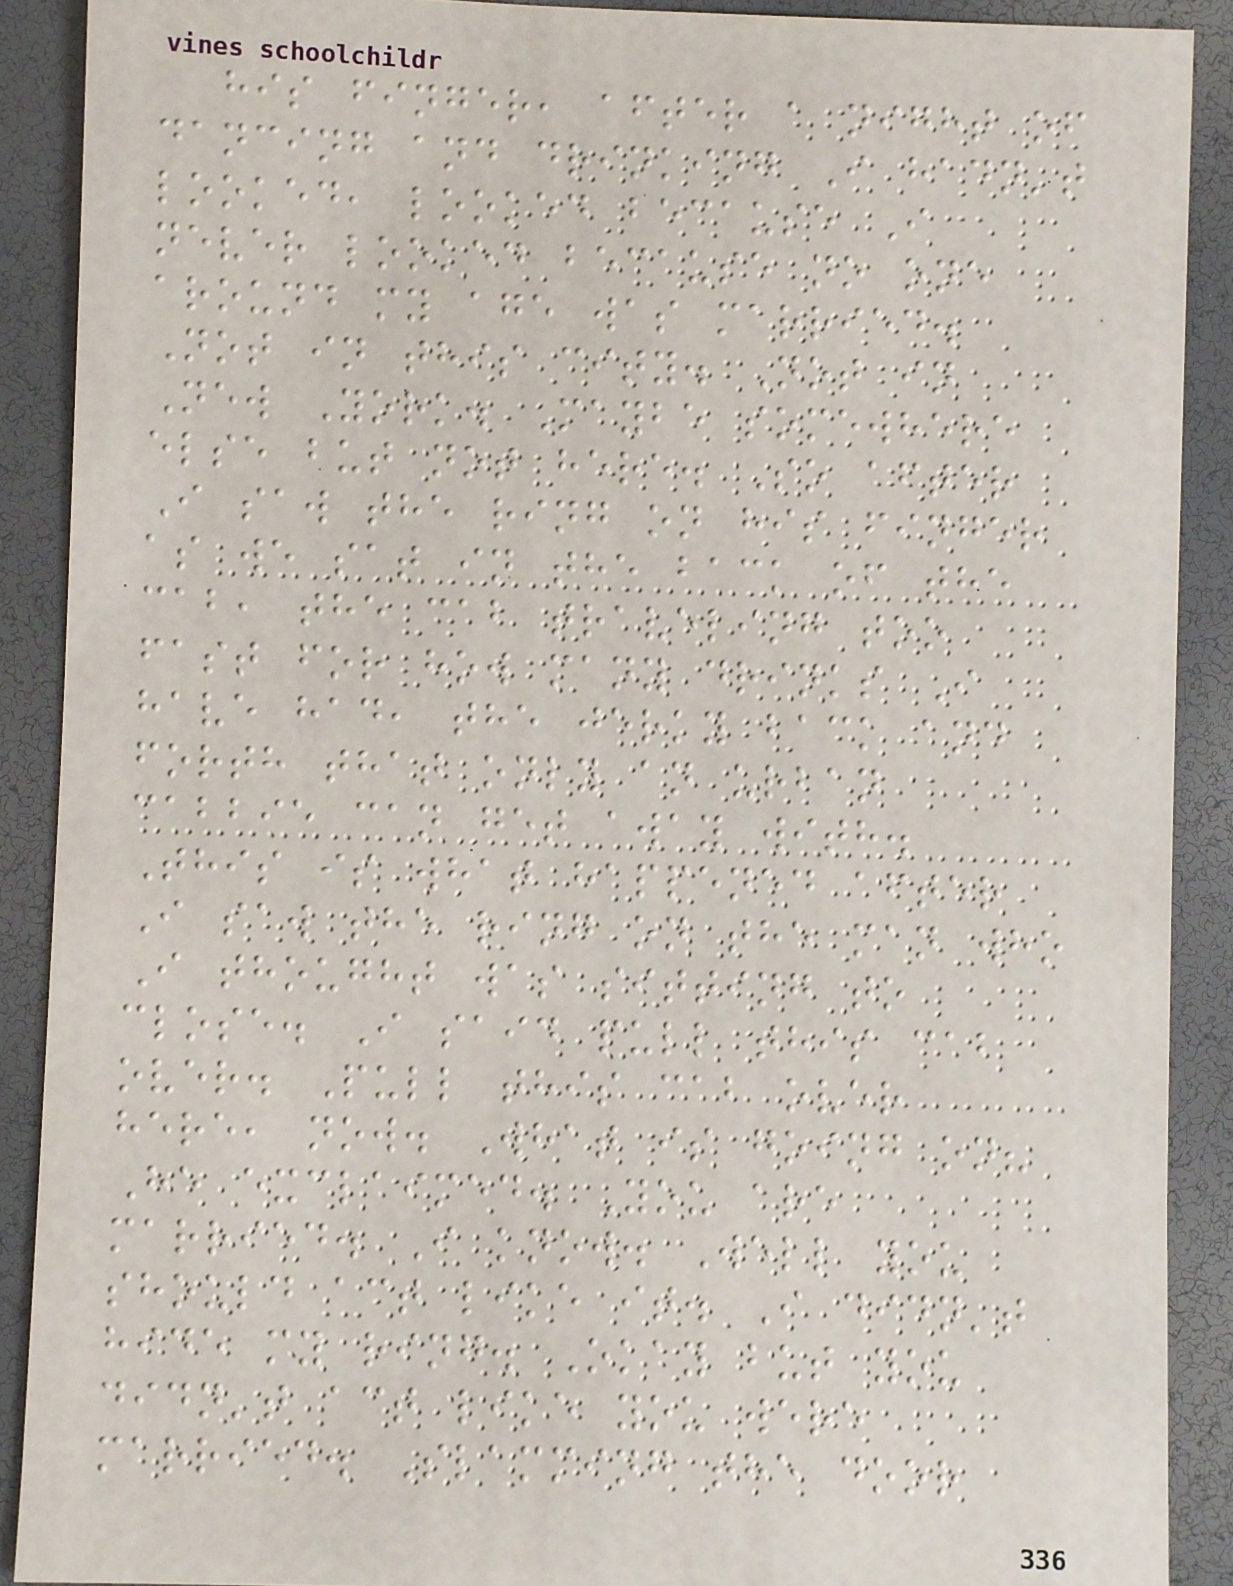his finger, after a night of
dancing and drinking I hadn't
looked, looked because I
never looked because no one
around my age was married.
Not in this city. Not in
New York. Maybe somewhere
else but not here. So after
I saw the ring on his finger
as we sat in the back of the
cab, the cab traveling too
fast for how many drinks I
have had, the jerky back and
forth that only an urban
cabbie can get away with.
This is what happened after
I saw the ring on the man who
I thought was sitting to
close. I said pull this cab
over. Pull this cab over
here, now. What is going on?
He exclaimed. You are
married. I know. Well you
should act like it. I didn't
hide my ring. Okay but you
didn't act like you were
married. Slamming the door
